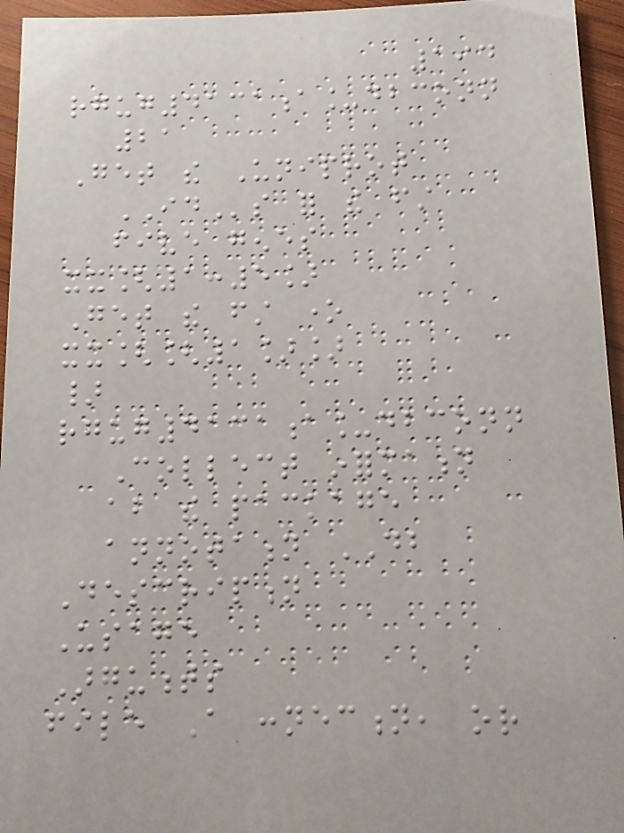194
rgug4131a_dbconn
21
Get the Uniprot
IDs for the first
five genes
xx[1:5]
Get the first one
xx[[1]]
}
rgug4131a_dbconn
Collect information
about the package
annotation DB
Description
Usage
Arguments
file A connection, or
